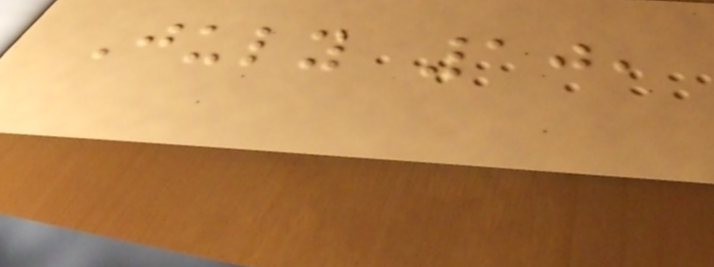July 10,
